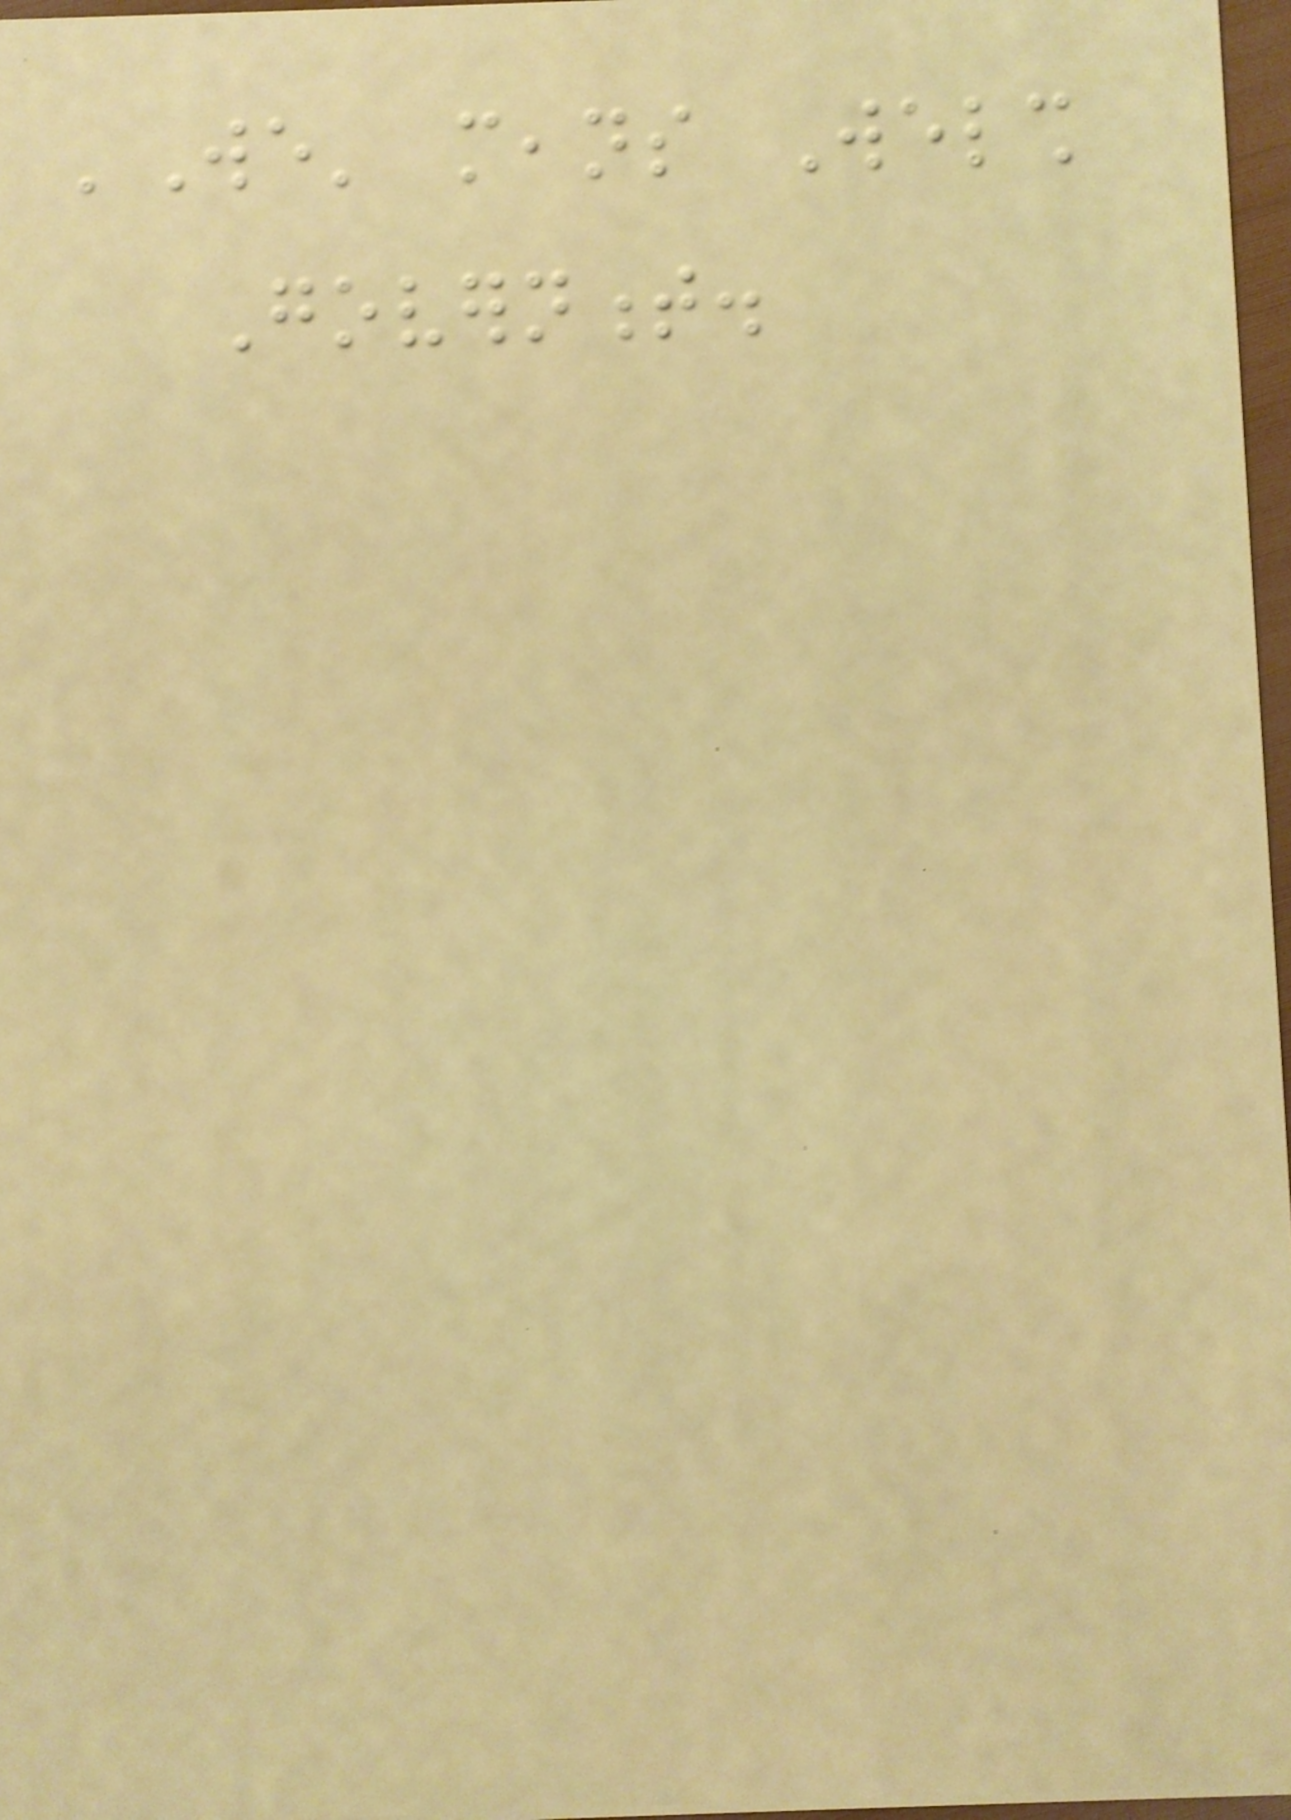'We' means Welsh
Government.
